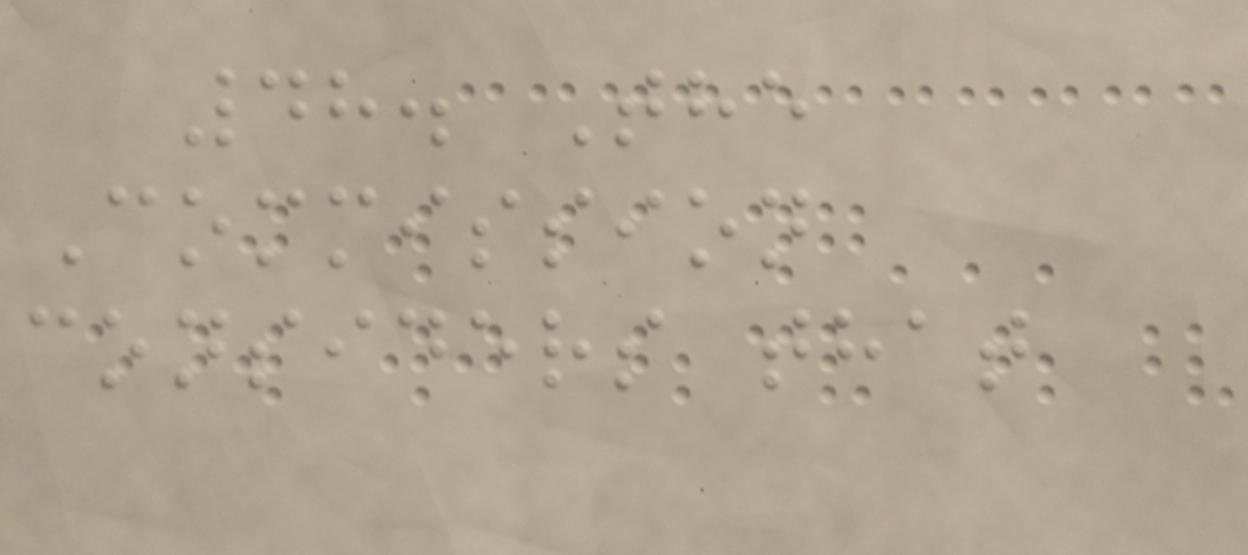48. The
Commission
considers that
